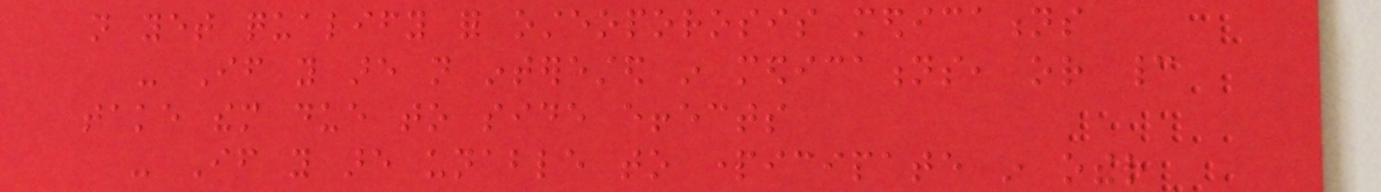not yet qualify for osteoporosis medications
- If you are not interested in medications, or cannot
take them due to side effects
- If you are unable to participate in other
